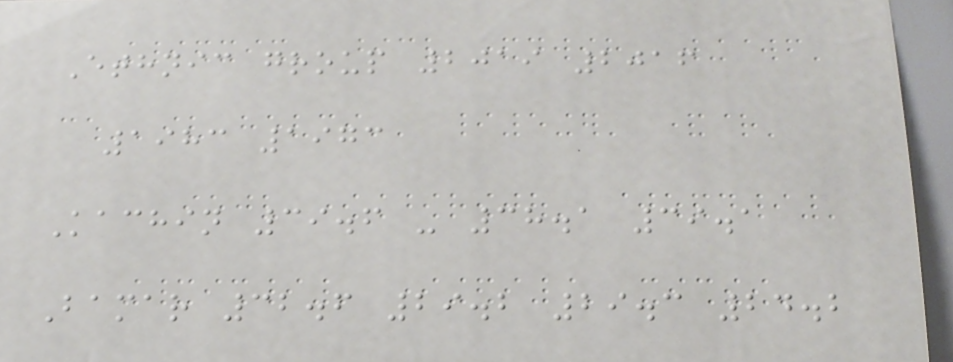Ethnic group 2019 2016
1983 1973
Kachin 39.6 - 38.1 39.1
Bamar 32.6 29.2 29.3 24.2
